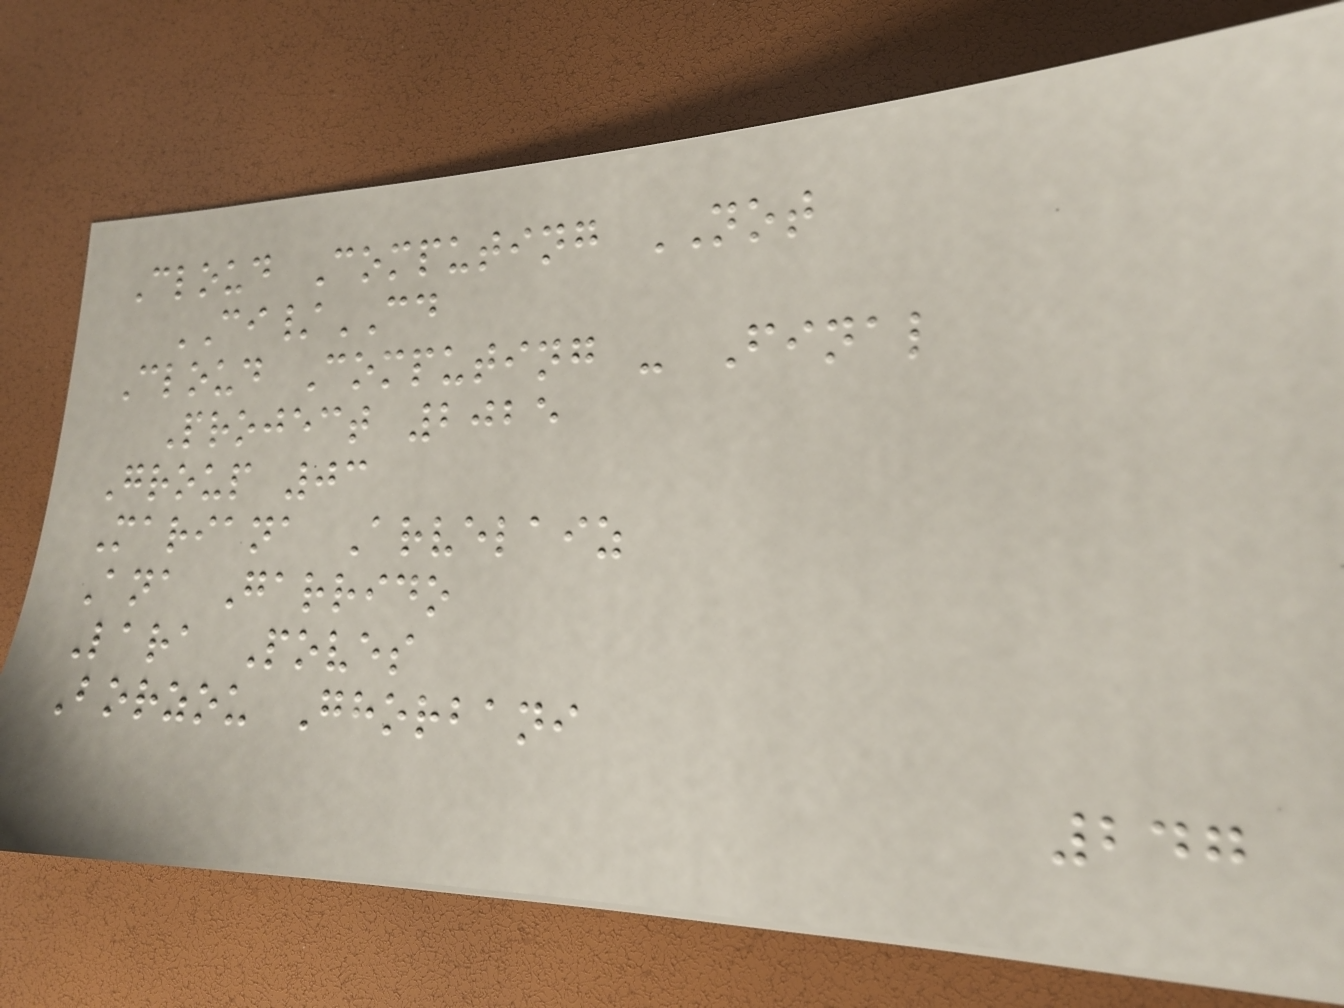Cloud Computing NOT
CI/CD
Cloud Computing - Final
Project 2025
Group 03
Mariana Arvelaiz
Ana Garrido
Lara Poves
Borzou Ghorbani
247
